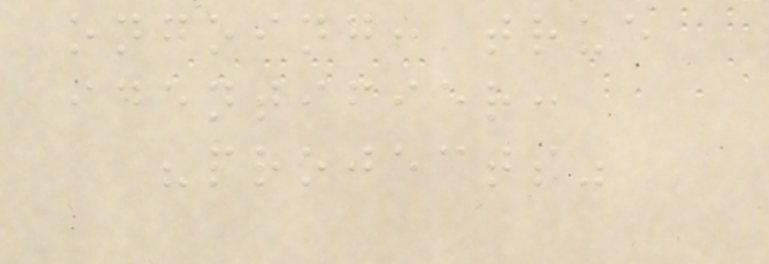ongoing: true
identifier:
"projects"
